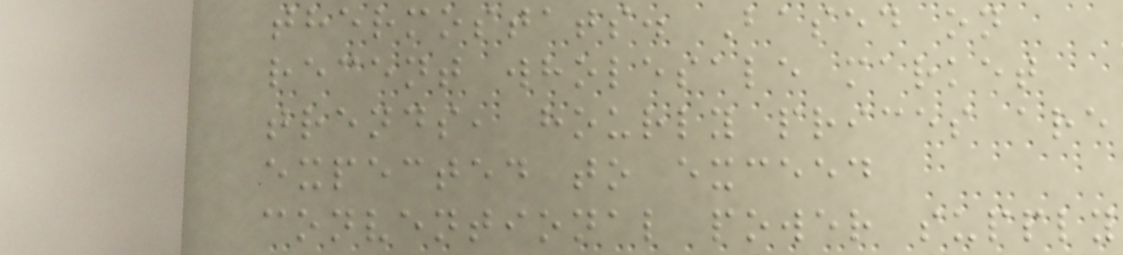thermostats. Based on
recent wholesale market
trends, hourly prices are
expected to exceed
conventional power supply
